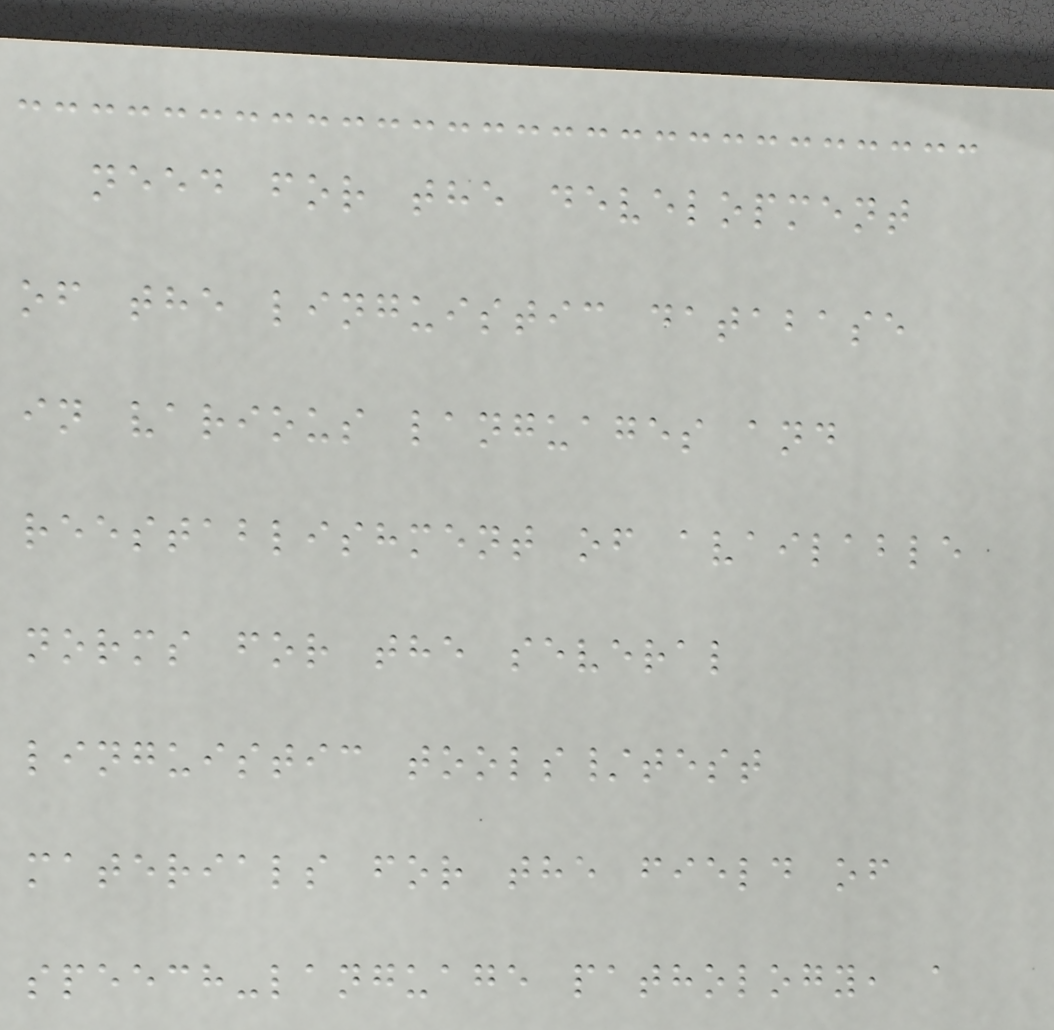need for the development
of the linguistic database
in various languages and
reestablishment of available
norms for the several
linguistic tools/test
materials for the field of
speech-language pathology, a
